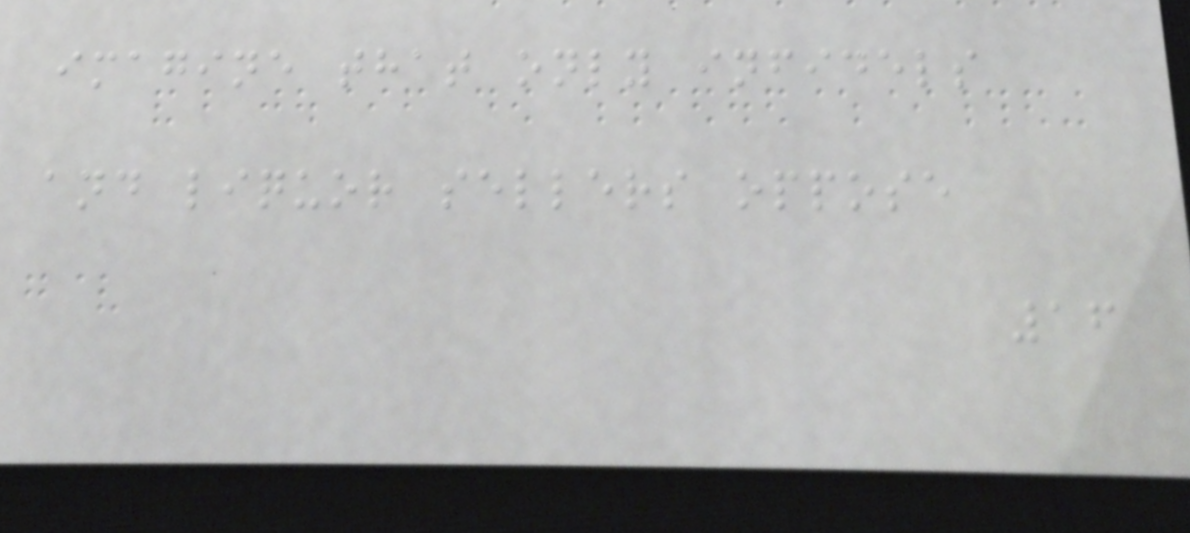imagine that only infidels
and liquor sellers oppose
16
